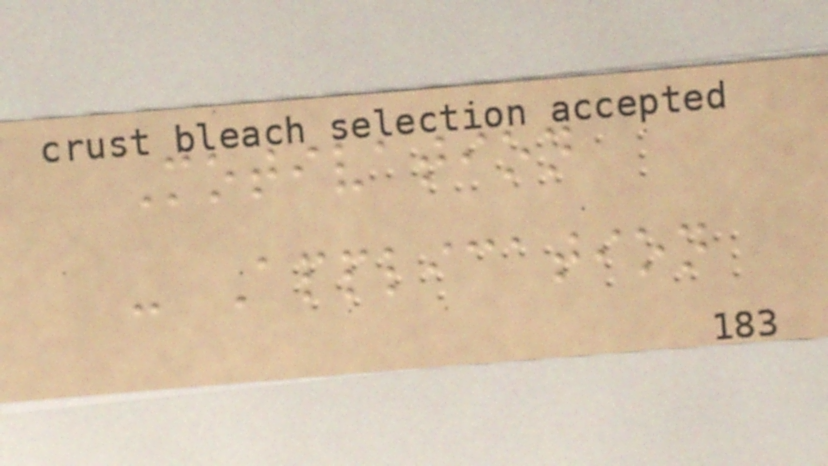Motivation
- Application
